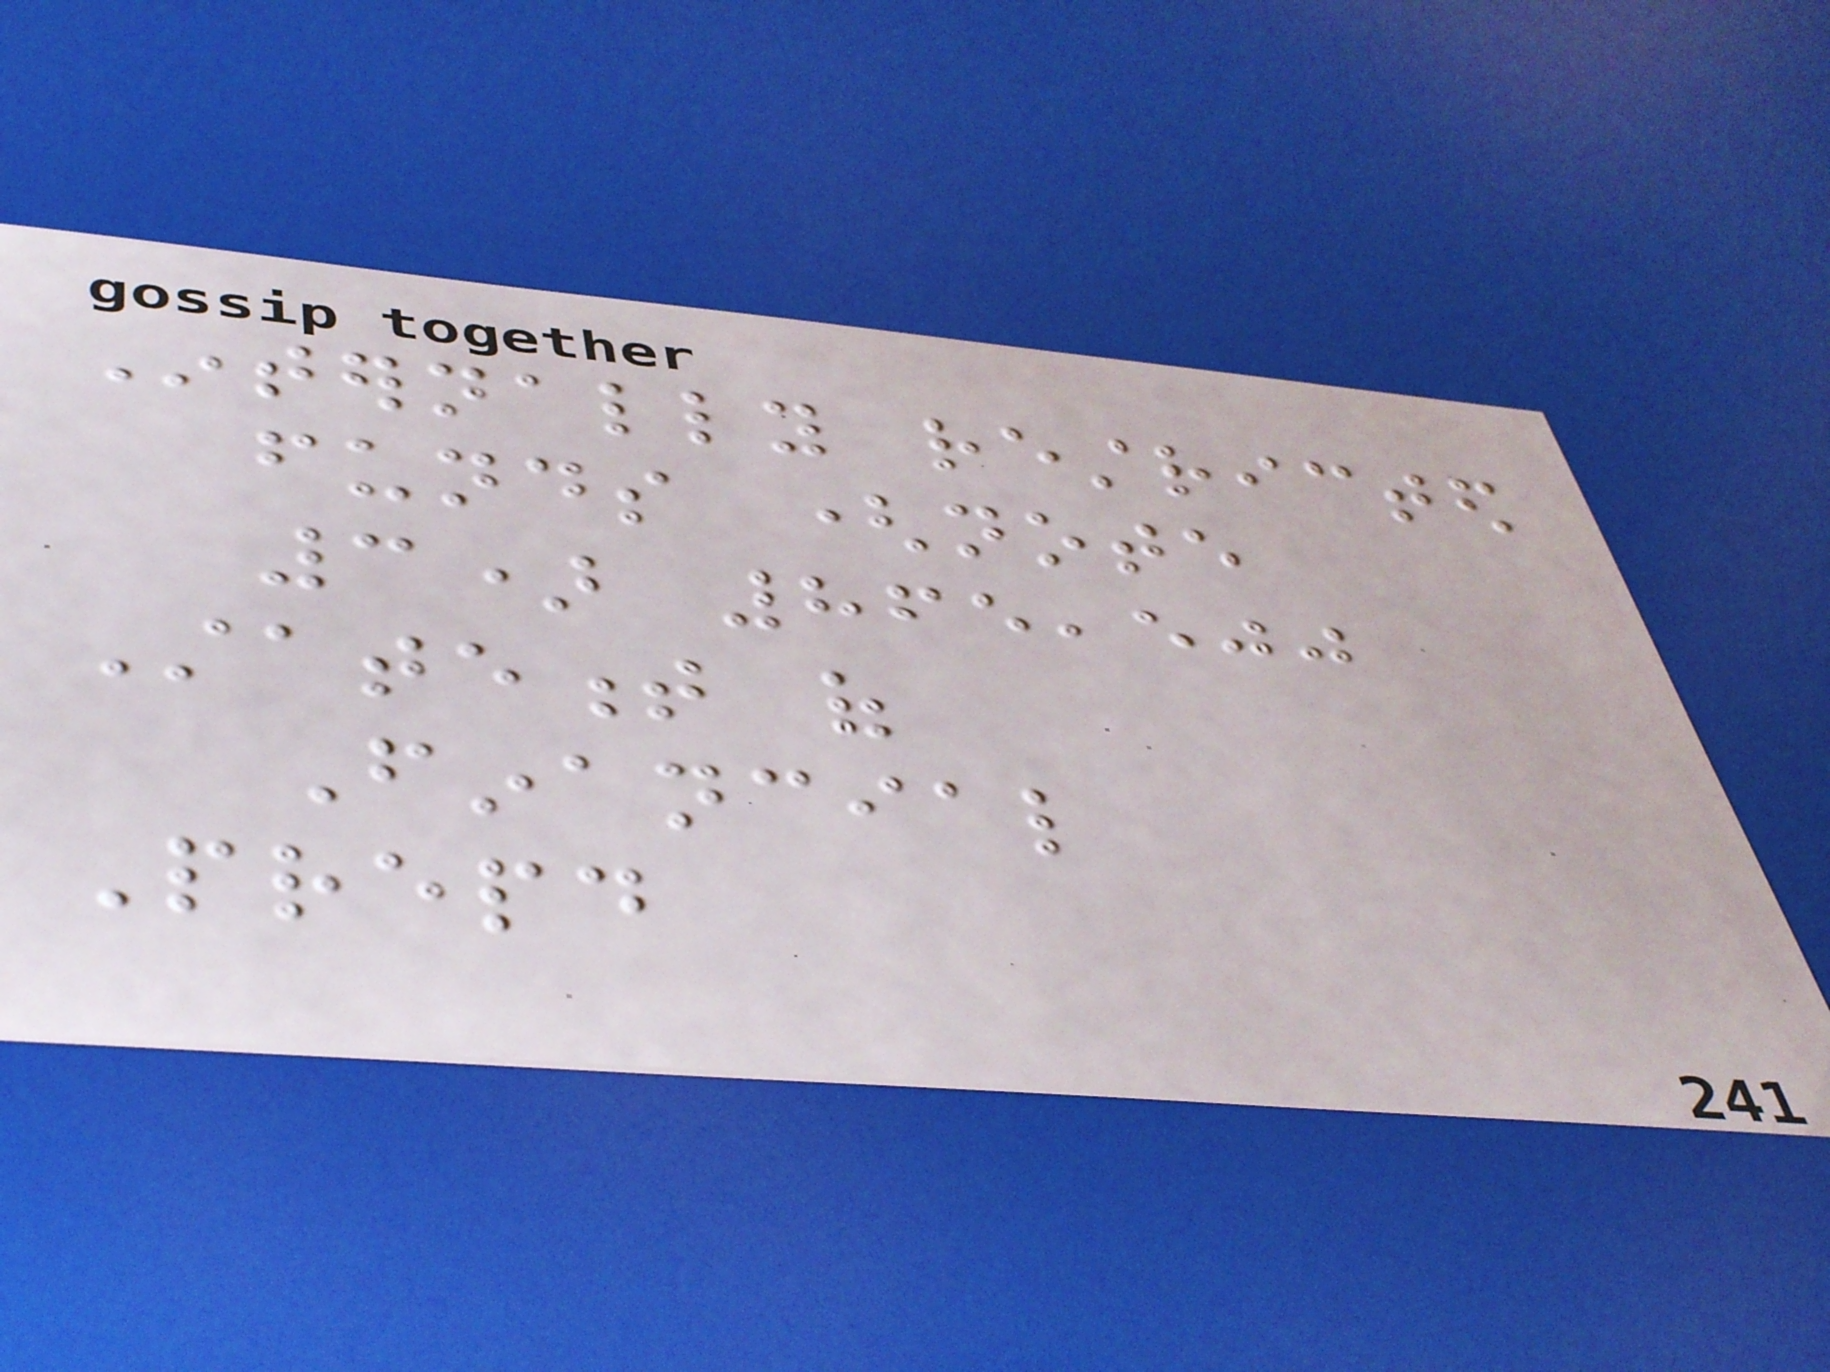Internally restricted
funds (note
3) 865,500
Statement of
Financial
Prepaid
